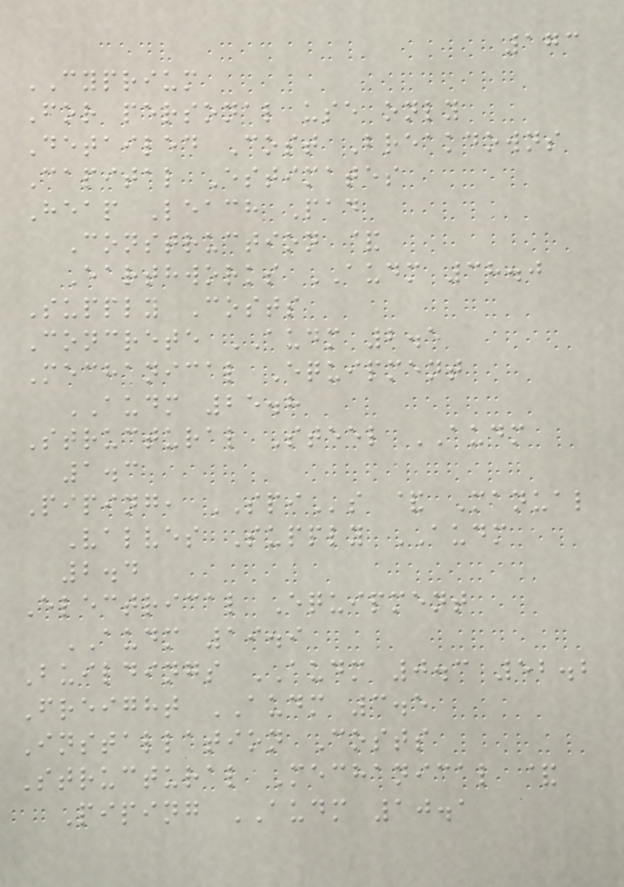173
CYPRIUM
For personal use only
Detailed Cost Breakdowns
Capital Estimates
Heap Leach Pad
Construction &
Earthworks AUDM 38.0
Supply Costs
Concrete AUDM 2.5
Mechanical Equipment
AUDM 25.8
Structural Steel AUDM
1.3
Piping, SPIs & Manual
Valves Supply AUDM
2.4
Electrical Equipment
AUDM 19.9
Buildings AUDM 0.3 52.2
Freight AUDM 3.5
Installation Costs
Structural Mechanical &
Piping AUDM 10.1
